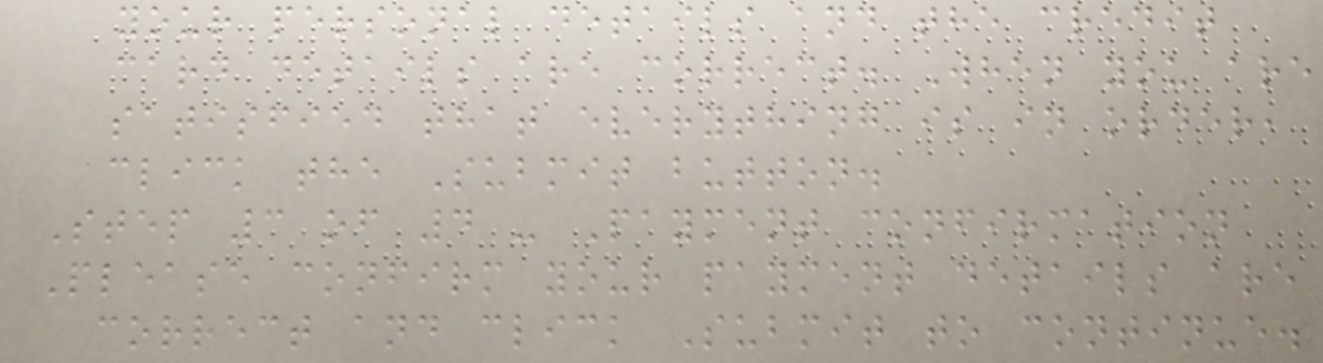your personal details and the credit
card details are correct. When you are
satisfied that everything is in order,
click the Submit button.
Step 3 of 4 - Payment confirmation
Please confirm your payment details are
correct and click Submit to continue.
